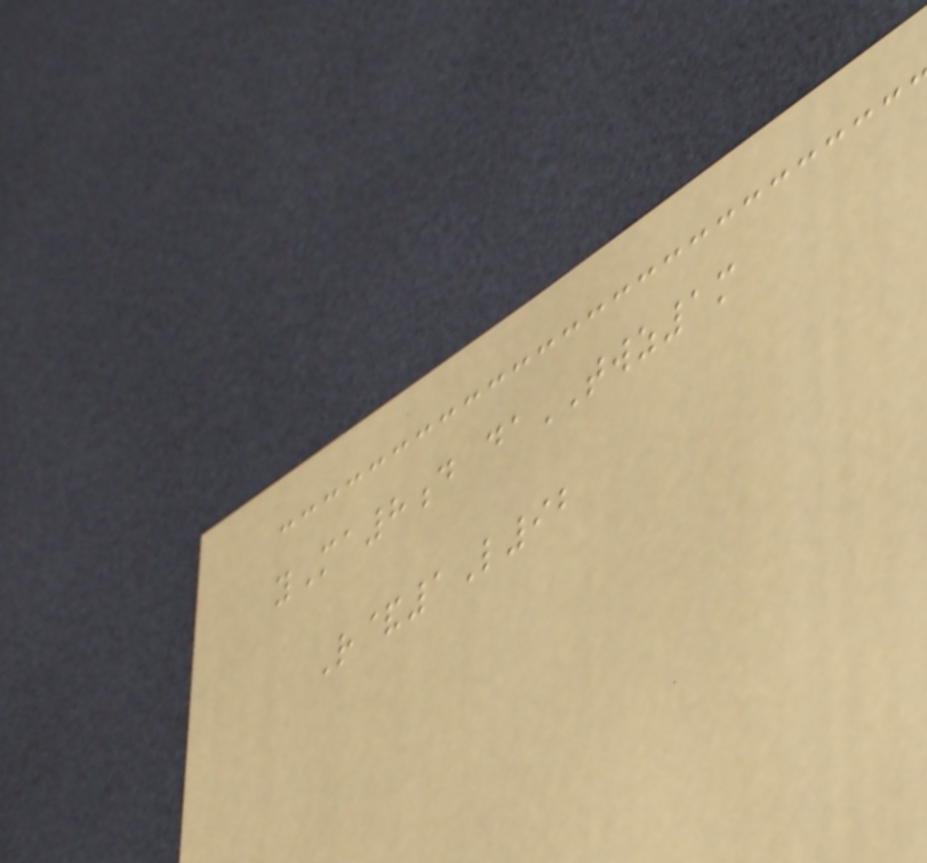yMa8d daTWZ1m
R&1L92
